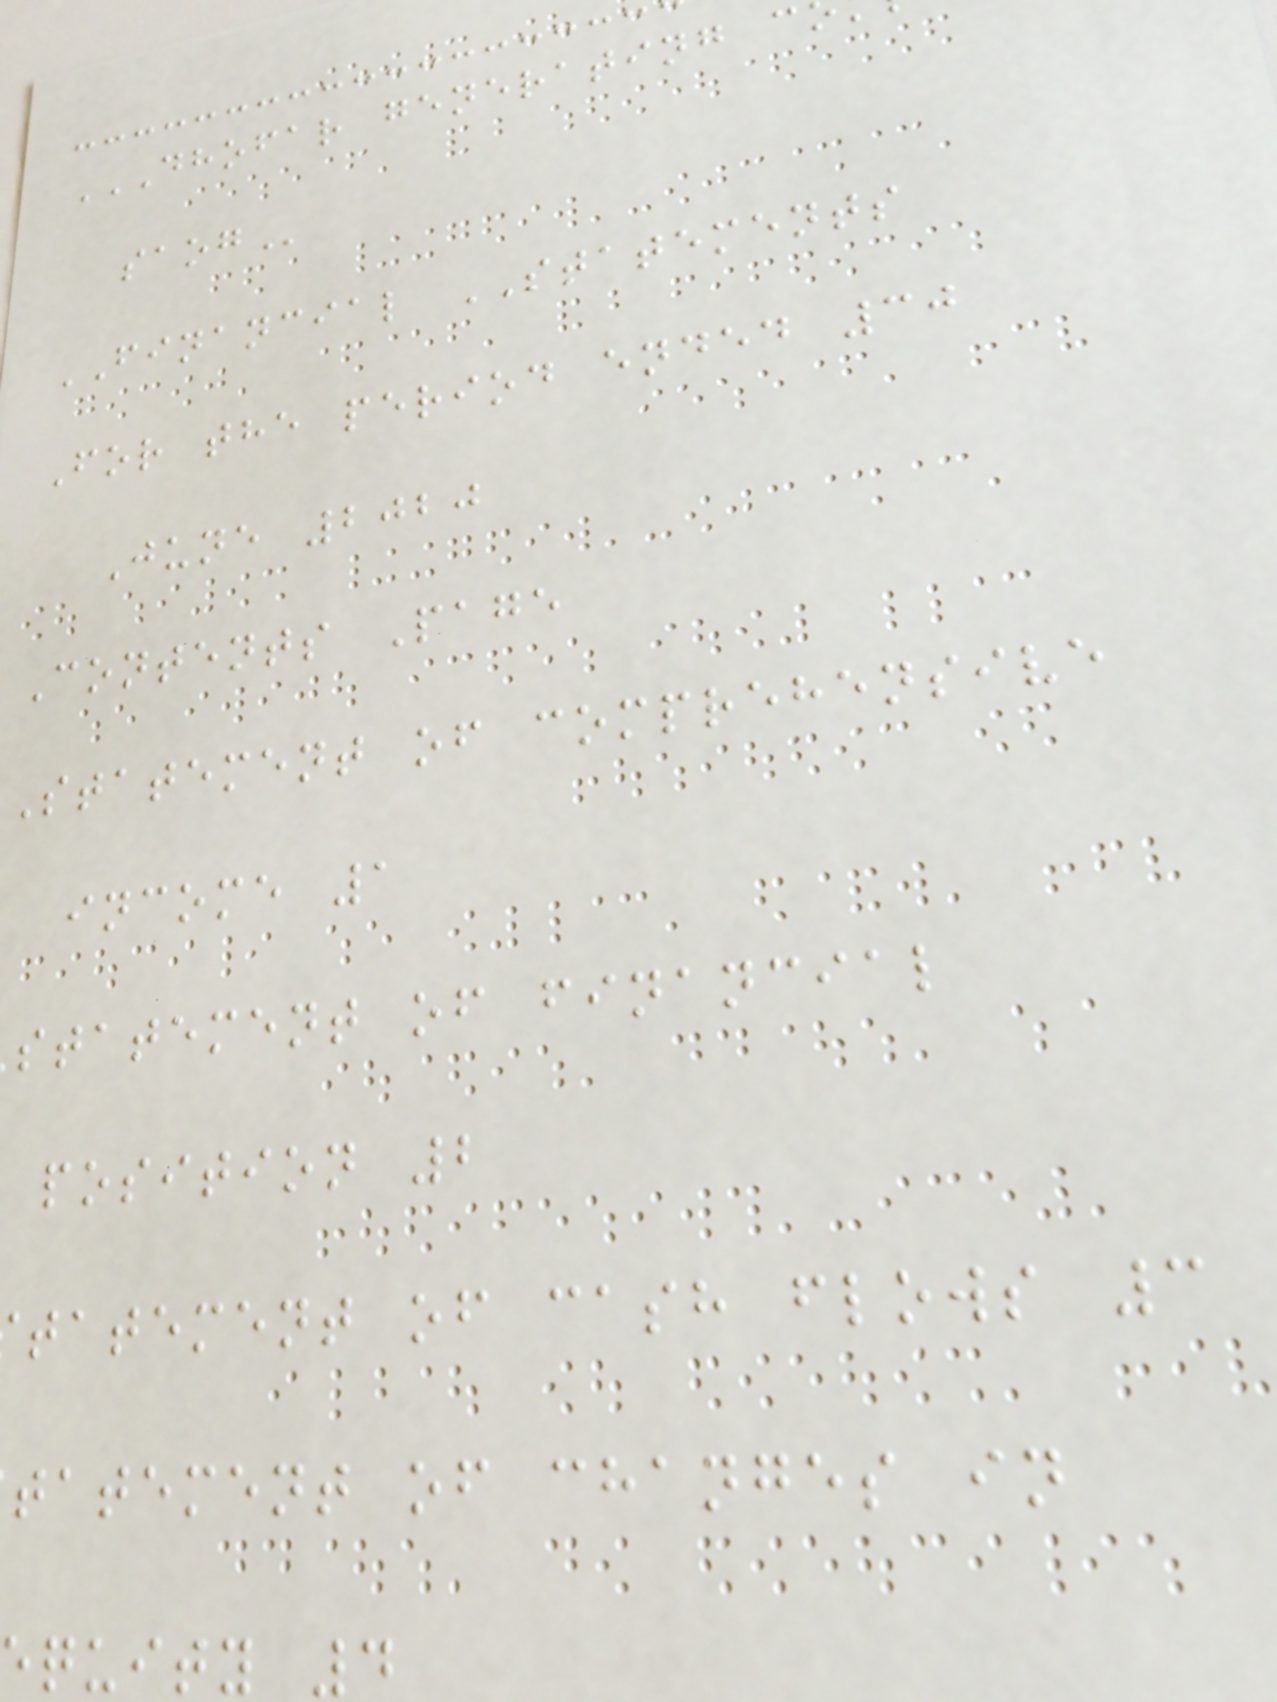FINANCIAL STATEMENTS
For the period ended 30
June 2020
Contents Page
Statement of comprehensive
income 1
statement of financial
position 2
tatement of cash flows 3
tatement of changes in
quity 4
